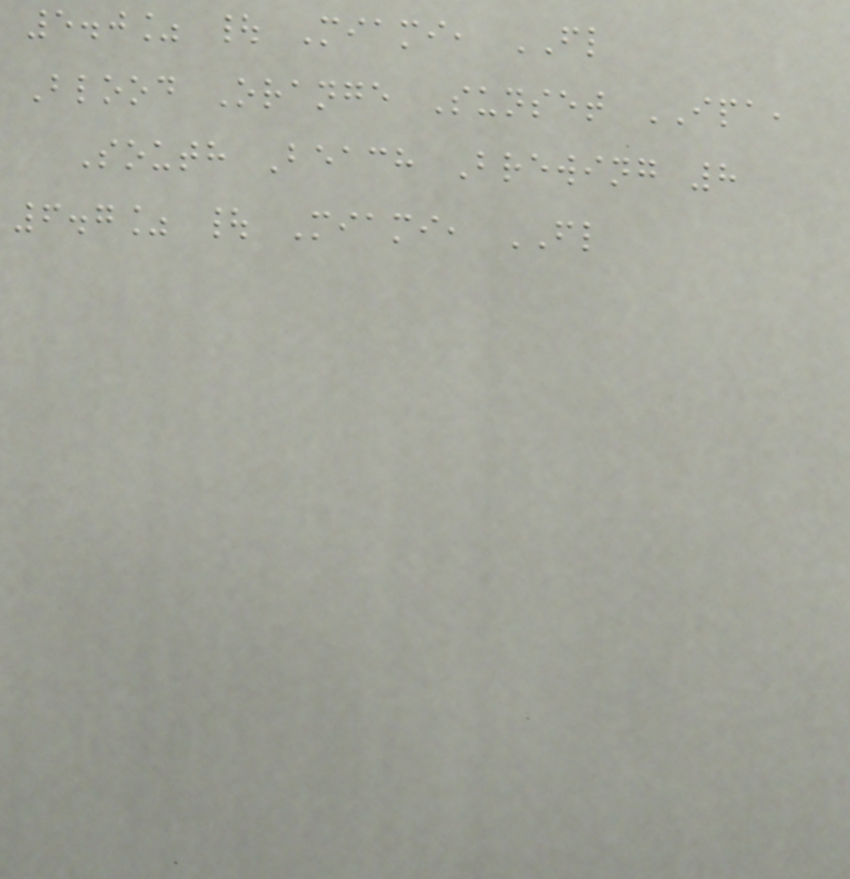5.0% | Miami, FL
Blood Orange Sunset IPA,
South Beach Brewing 8
6.7% | Miami, FL
